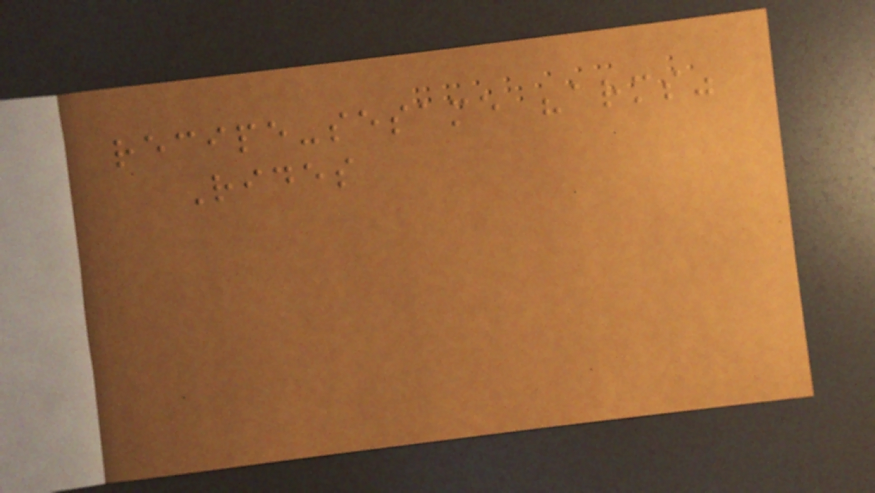recipe-sesame "arms"
Rides
